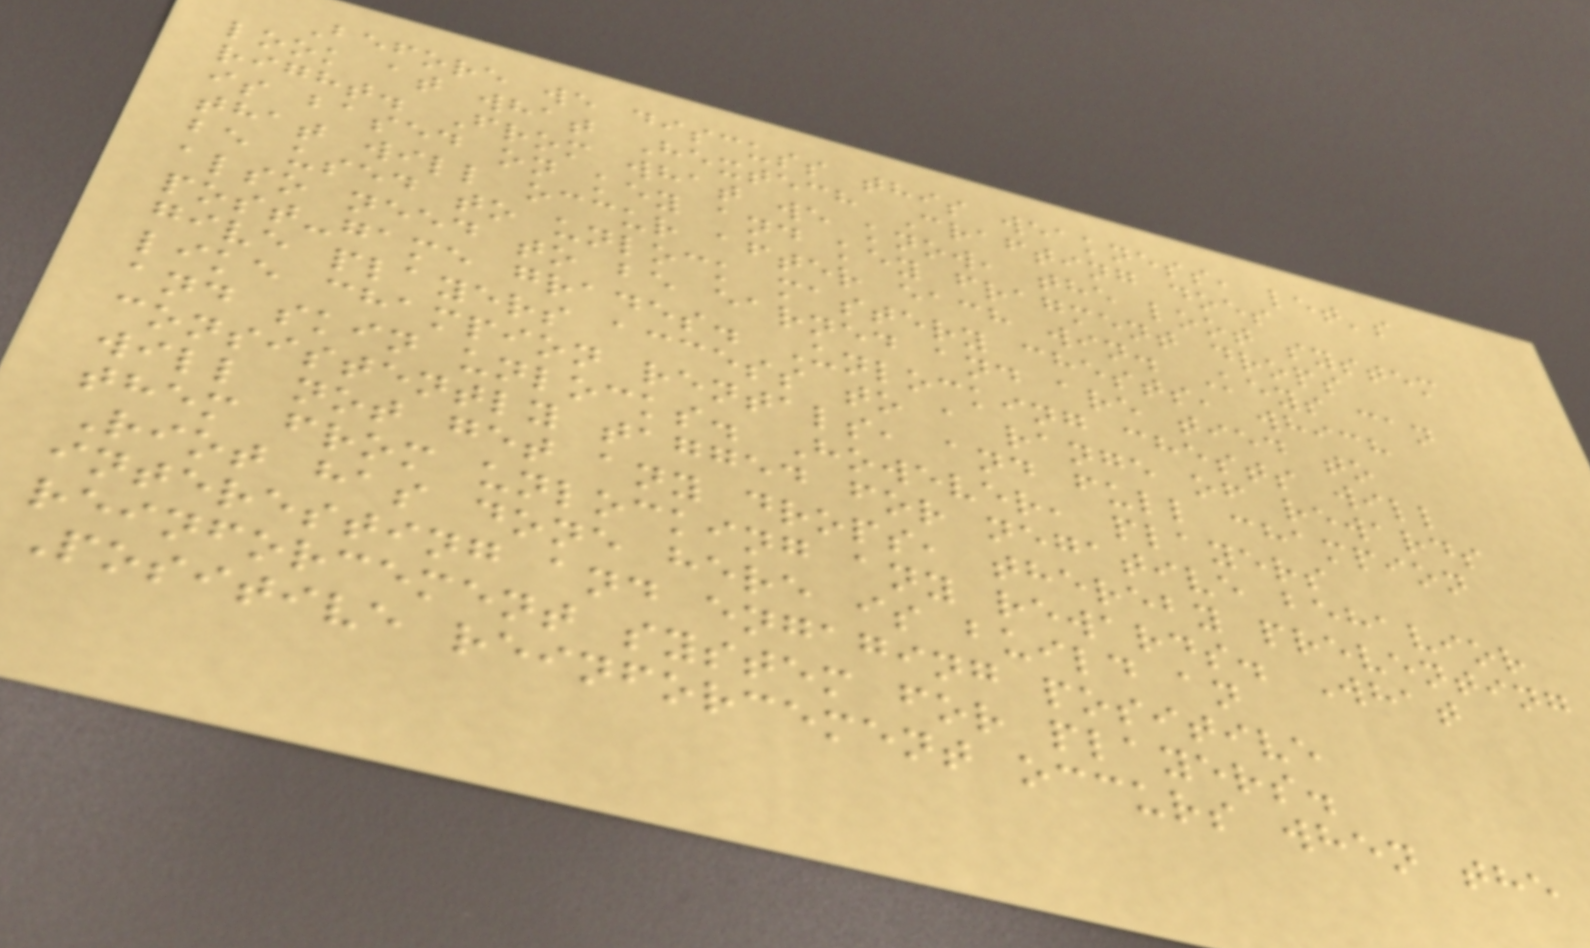Before we discuss this weakness, let's
look at what Hextech Crafting does
right. From what we know, the loot system
is based on key and key fragment drops
that will occur after each win. Keys can
be used to unlock mastery chests, which
also need to be earned and are tied to
post-game grades. Unlocking chests will
give players access to a range of rewards
like champion rentals, and full champion
and skin unlocks. However, players
consistently tagged for negative behavior
will not get any drops, thereby preventing
them from unlocking any rewards. What
Riot has done here is build an
interesting and engaging positive
reinforcement system for players.
Positive reinforcement occurs when the
